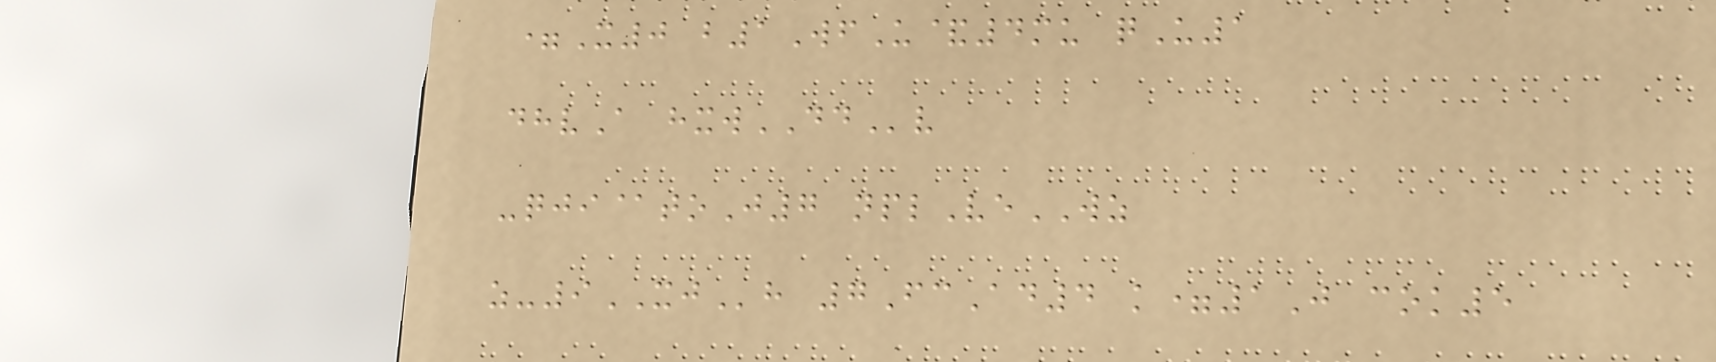=X0 b1WfU&4mu qU1
dhvA hxwDDv
-qji@toJ7 nplVeWZ
z-9XJh 7FcAd4 k=1J cok5
